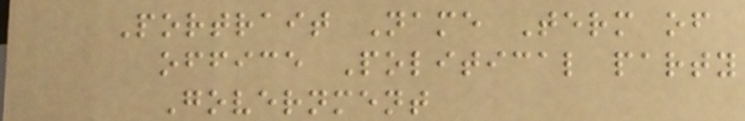Portrait Name Term of
office Political party
Government
